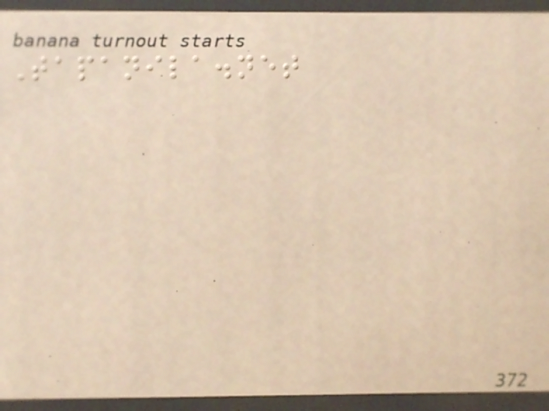Tapanila.net
